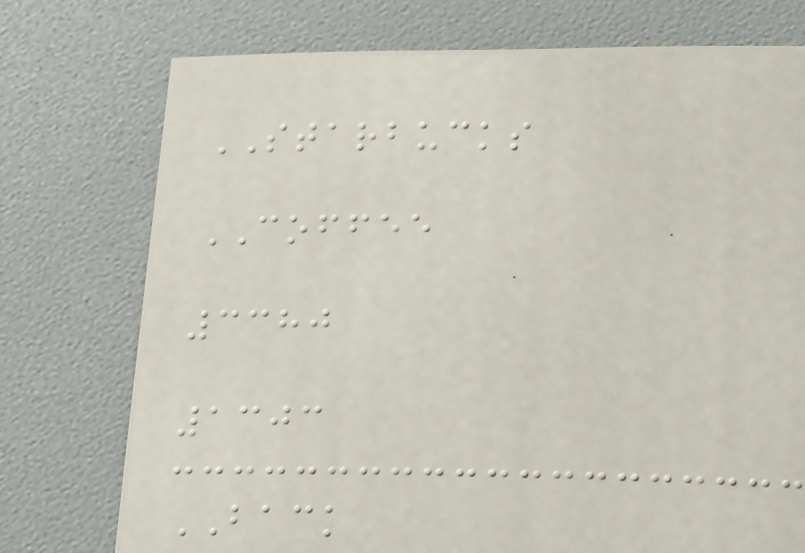STARBUCKS
COFFEE
3380
1303
BACK
